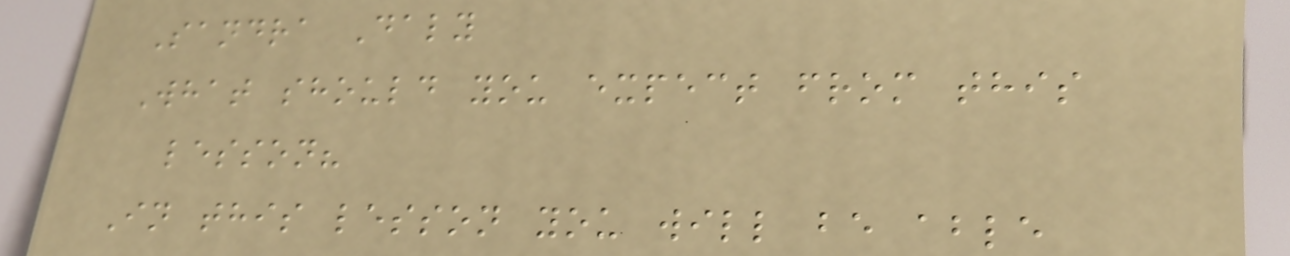Sandra Daly
What should you expect from this
lesson?
In this lesson you will be able
